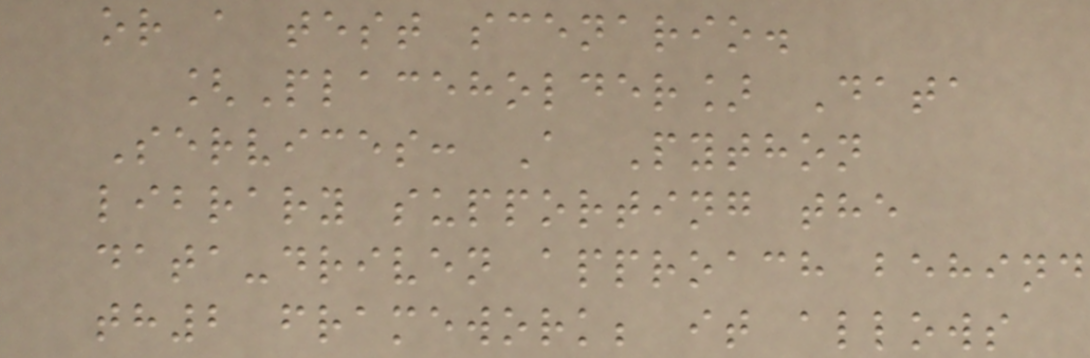or a test scenario.
[Placeholder] Data
Services: A Python
library supporting the
data-driven approach behind
th2 framework; it allows
